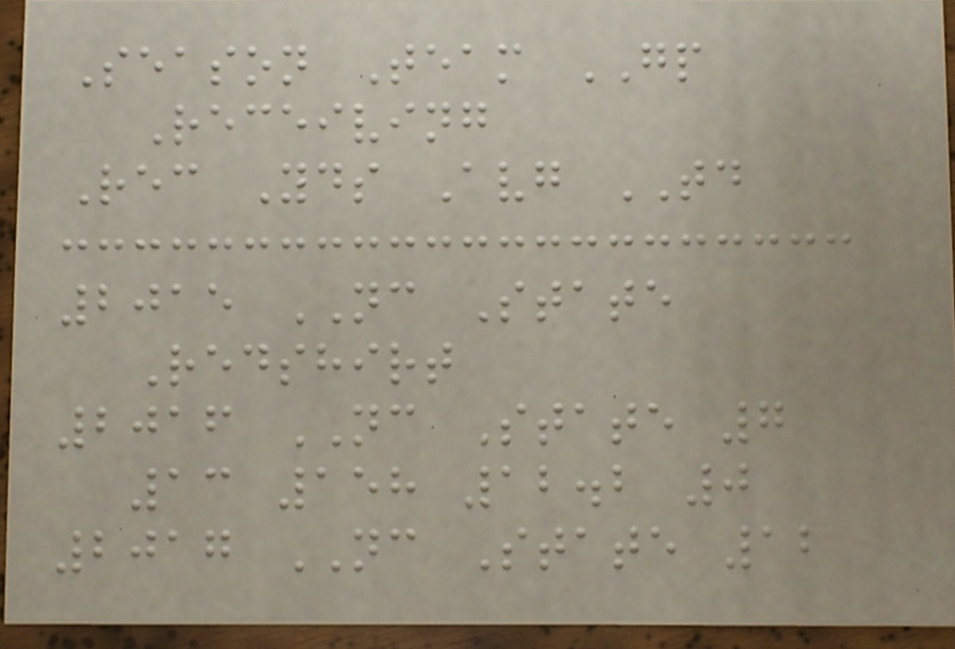Season Team GP
Receiving
Rec Yds Avg TD
2015 NC State
Redshirt
2016 NC State 7
13 158 12.2 0
2017 NC State 12
